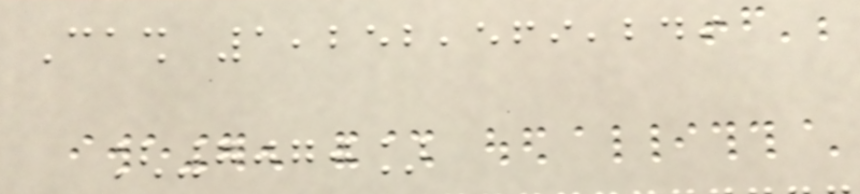Cash 1,252,569,249
[7070]
